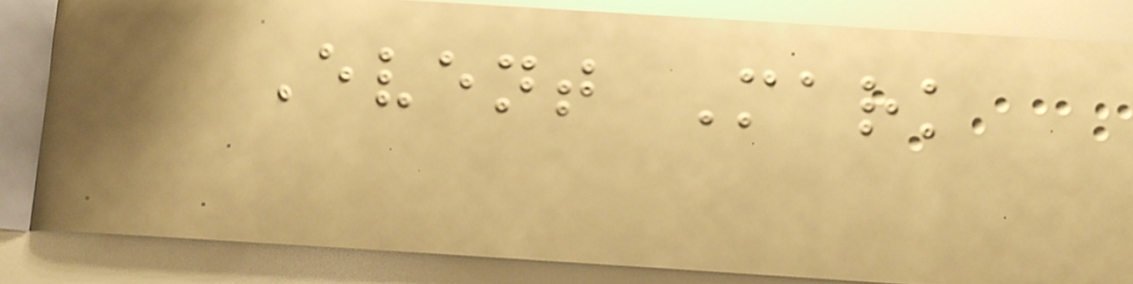Event Mark
